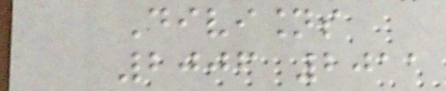Divisions
2006 2011
